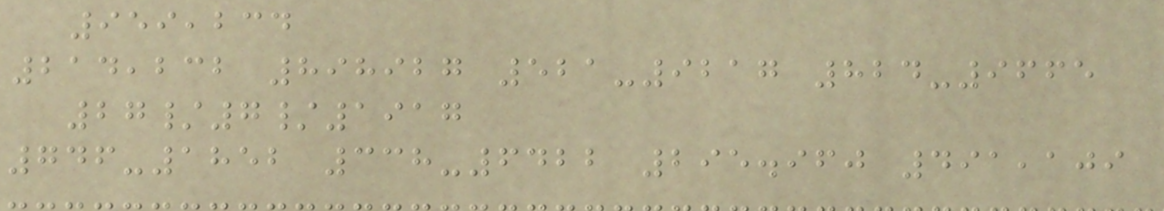959,234
214,232 898927 521-9217 824-9665
27/7/1917
746-1852 338-6422 295.960 491,109
